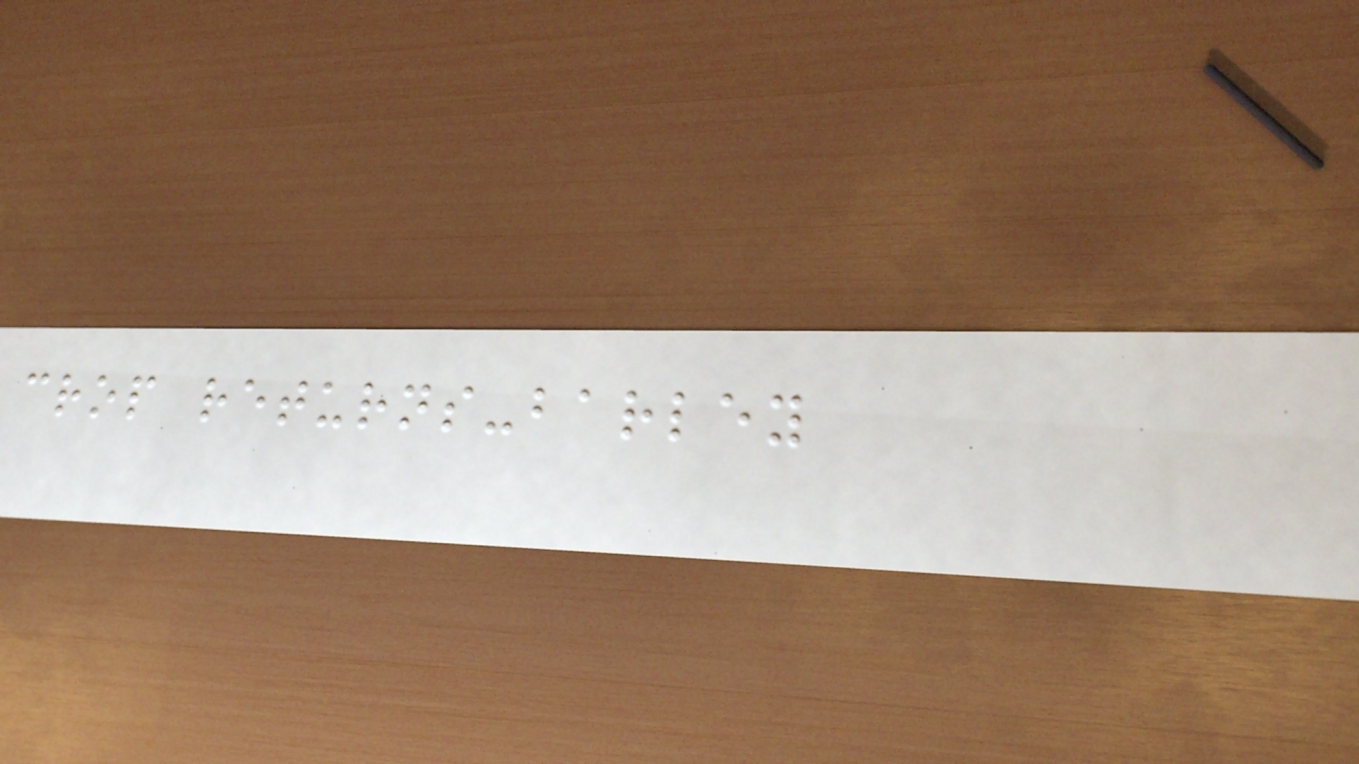crop returns-barley
